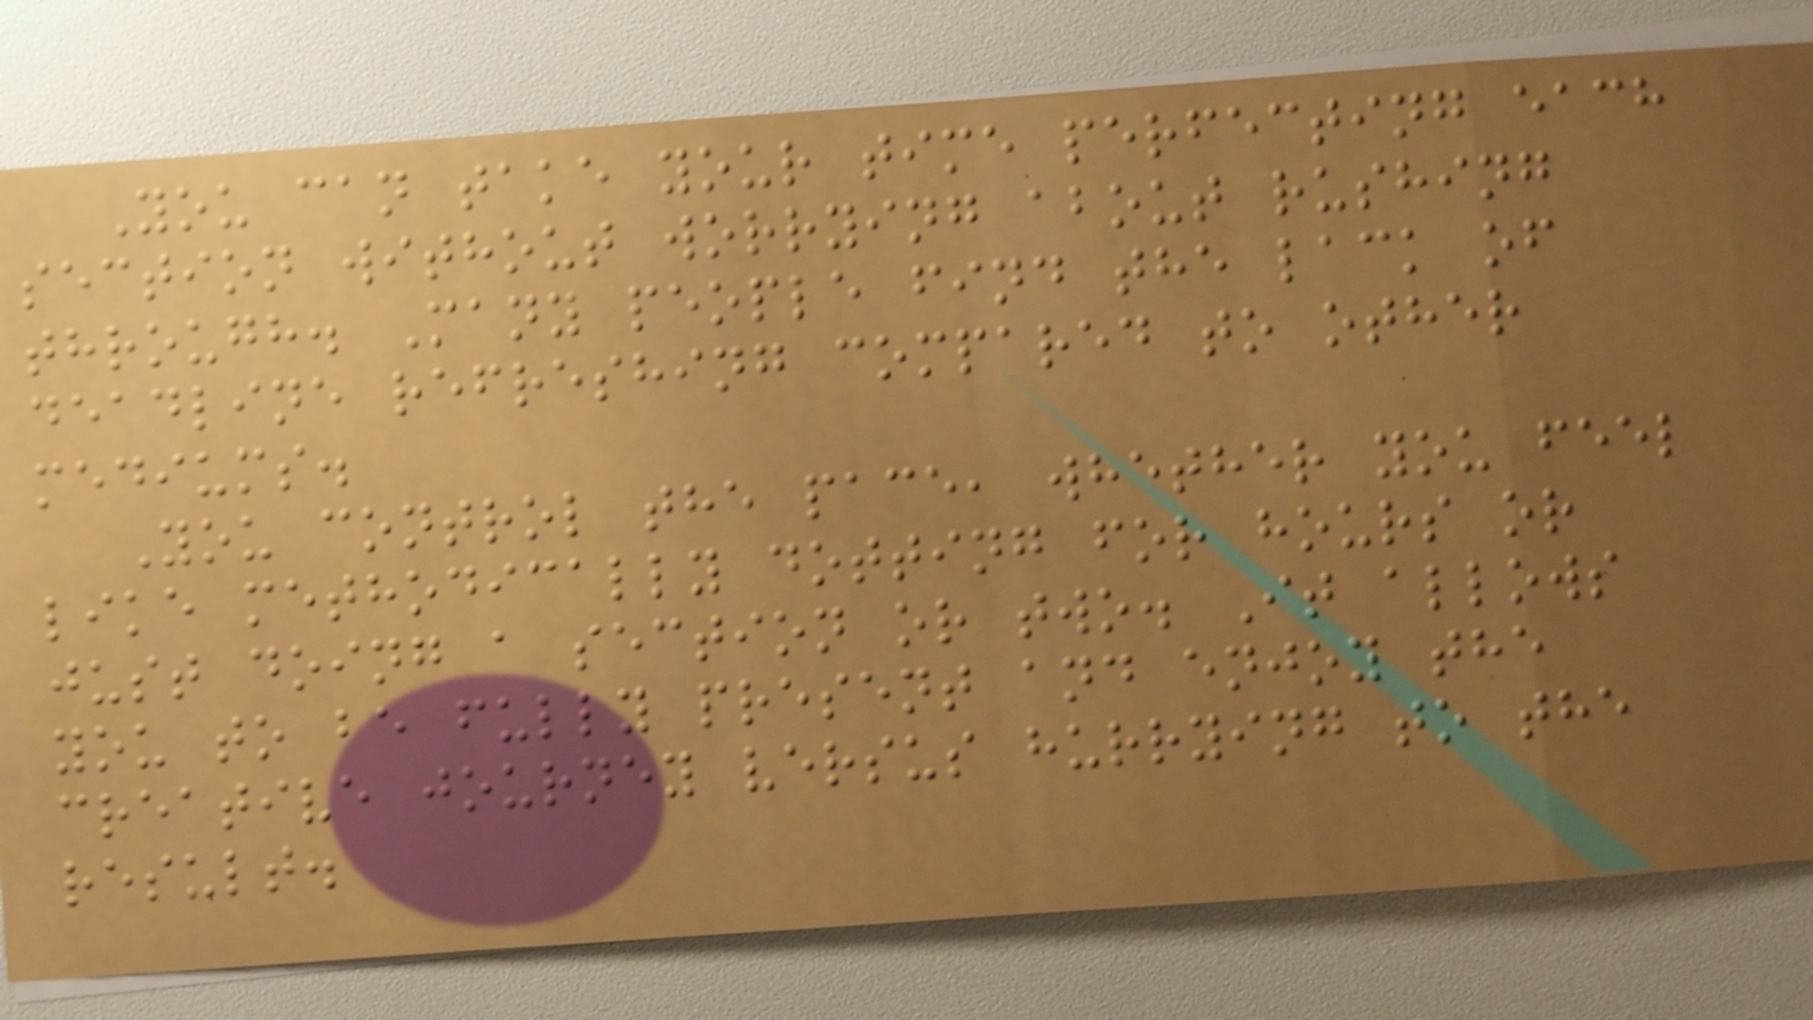You can take your time perfecting each
section without worrying about rushing
through. Many people find the lack of
deadline refreshing compared to other
mediums.
You control the pace, whether you feel
like methodically dotting for hours or
just doing a section or two. It allows
you to be fully present and enjoy the
creative journey versus hurrying to the
result.
